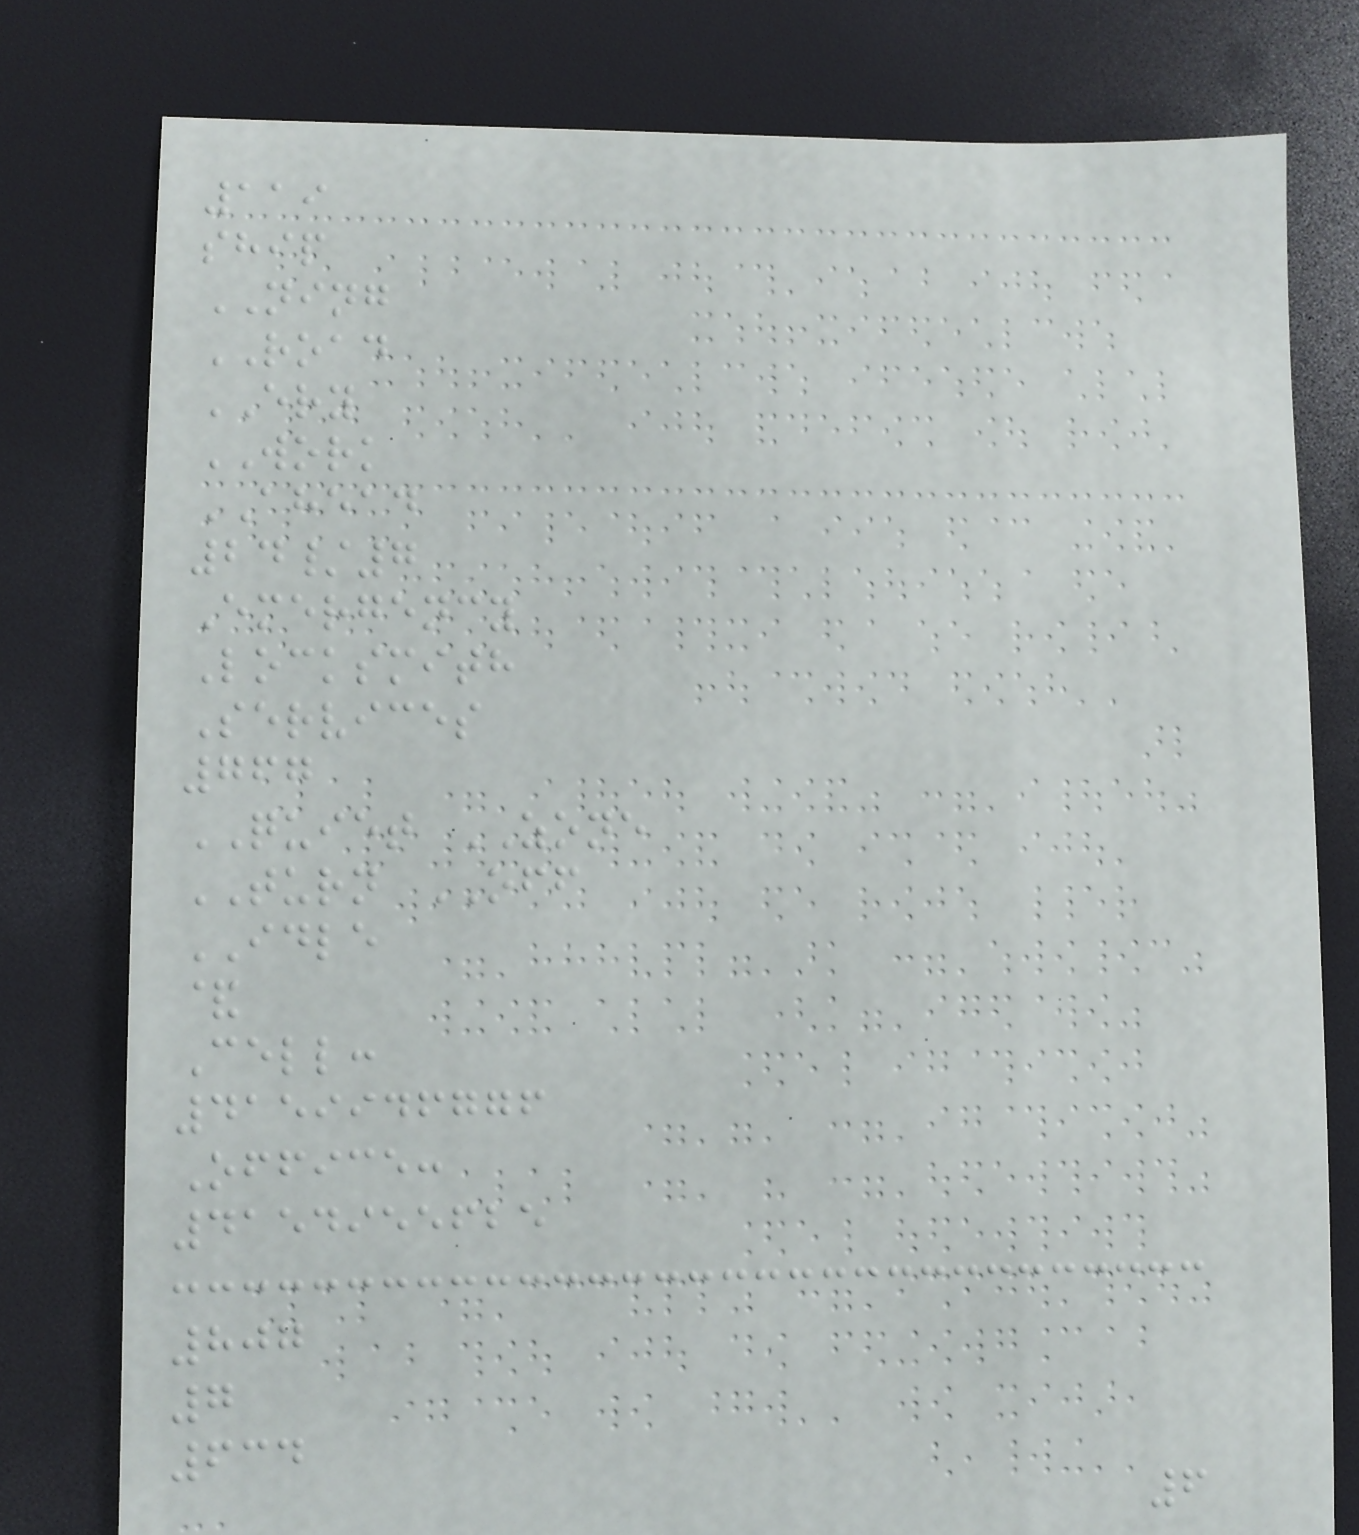119
ship
NING
ROAD
ERY
WORK
AHEAD
24/7
Emergency
Locksmith
Services
767
QUIET ZONE
TURN OFF
IDLE
&
Cell:
4159946776
Office:
4154955625
807
7
634
6
